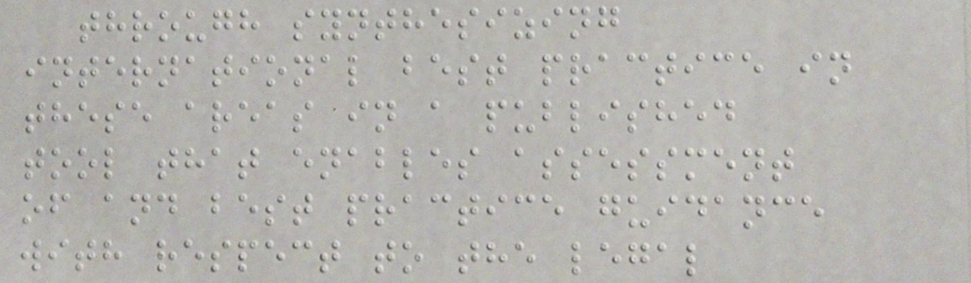through synthesizing
international best practice in
these areas in a published
tool that enables assessment
of and best practice guidance
with respect to the legal
